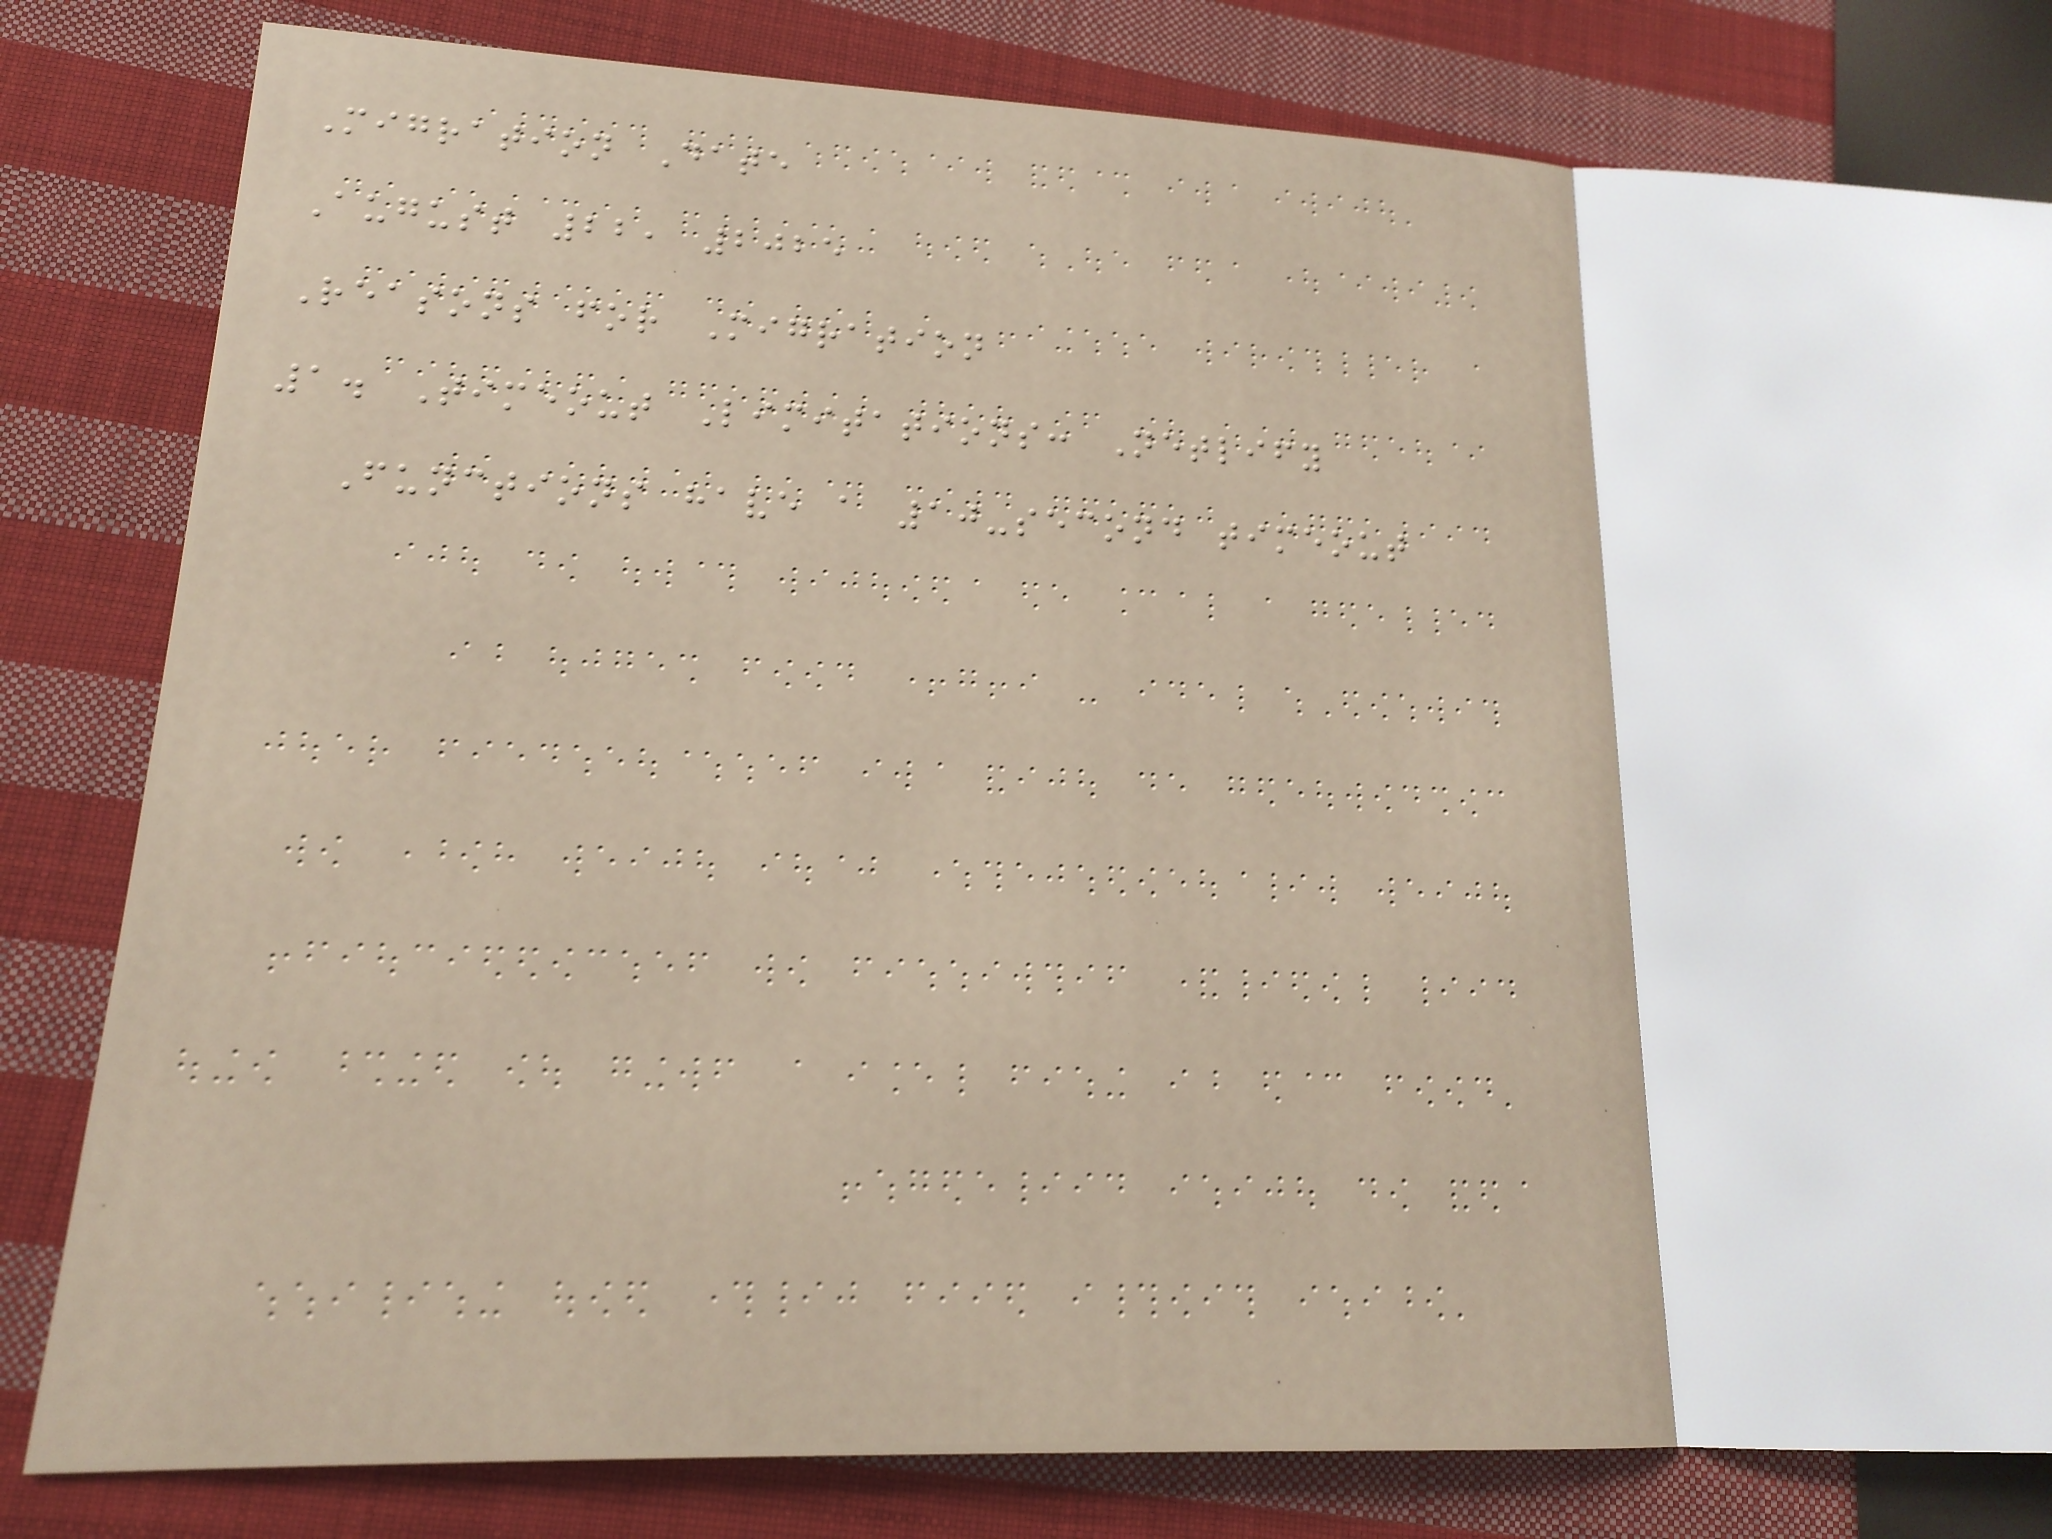Migration Date
August 22, 2025
Reasons for Migration
1. Timeout Limitations: Netlify
Functions have a 10-second timeout
